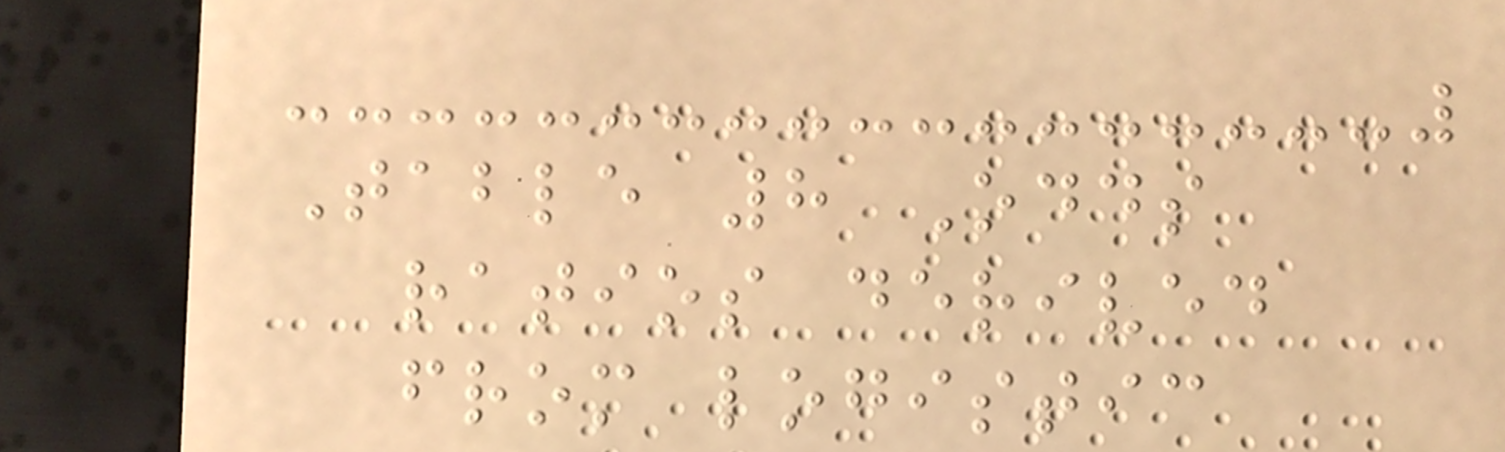Table 8 Odds
ratios derived
from logistic
